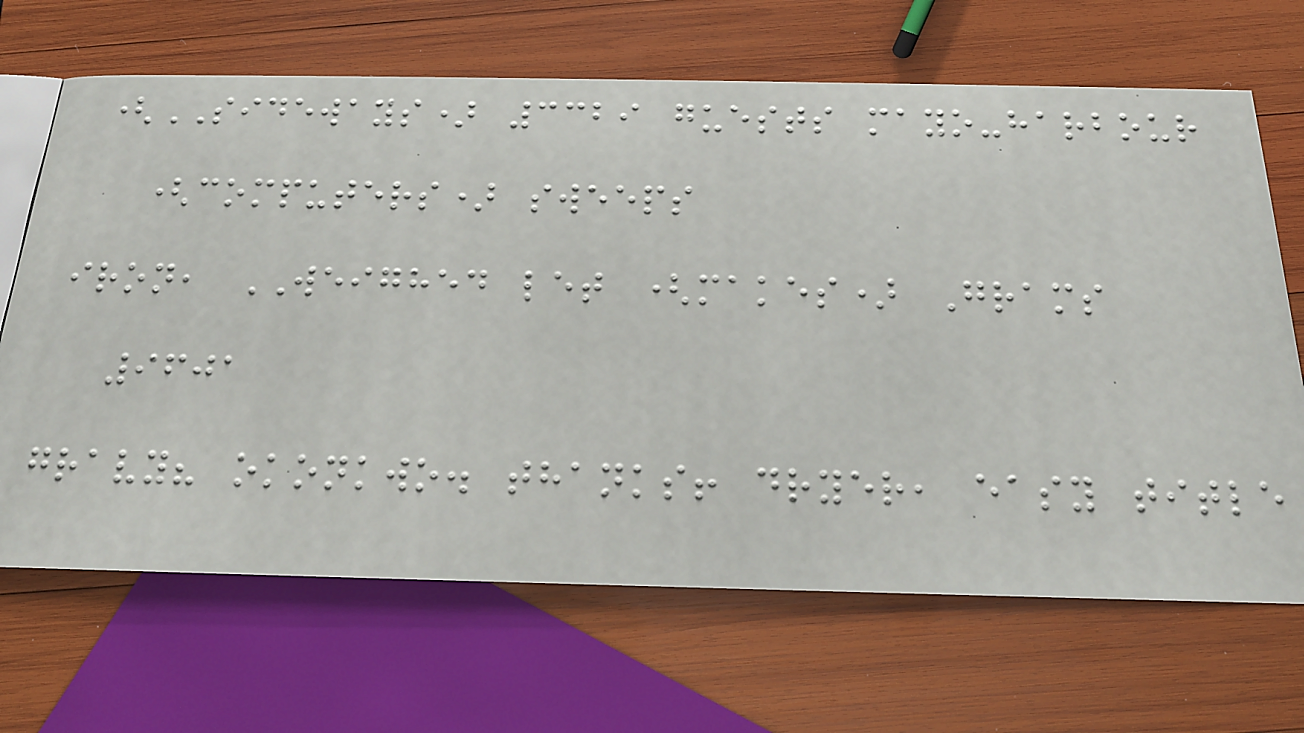(SIDEWAYS) 3329 guests mayo-harbour
(computers) sweeps
iron, WEIGHED let (makes) Grams
9601
gravy? okonkwo. thanks! dryer, easy title
